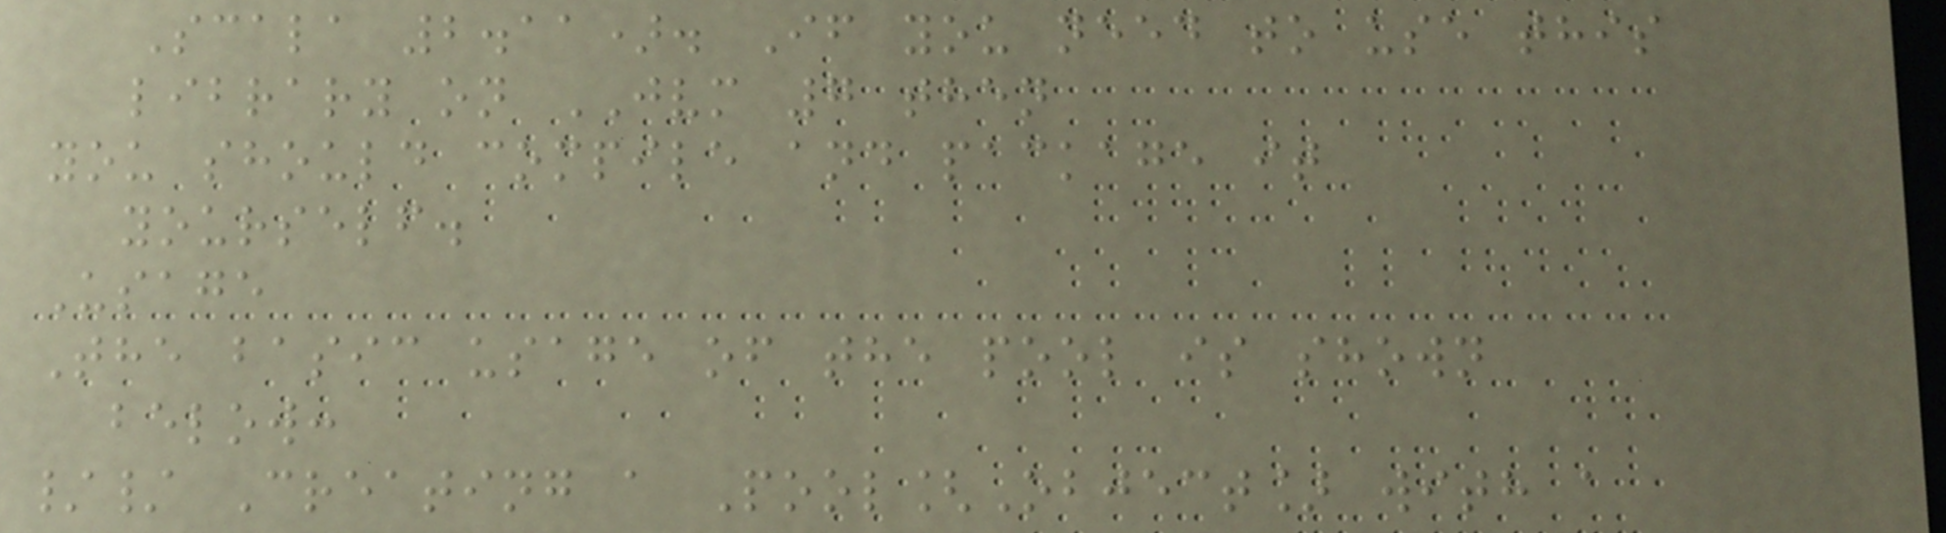Scala 2.11). If you need to use this
library on JVM 7 then
you should compile and package it
yourself.
Usage
The basic usage of the pool is shown
below:
// Creating a Pool[Object] with a
